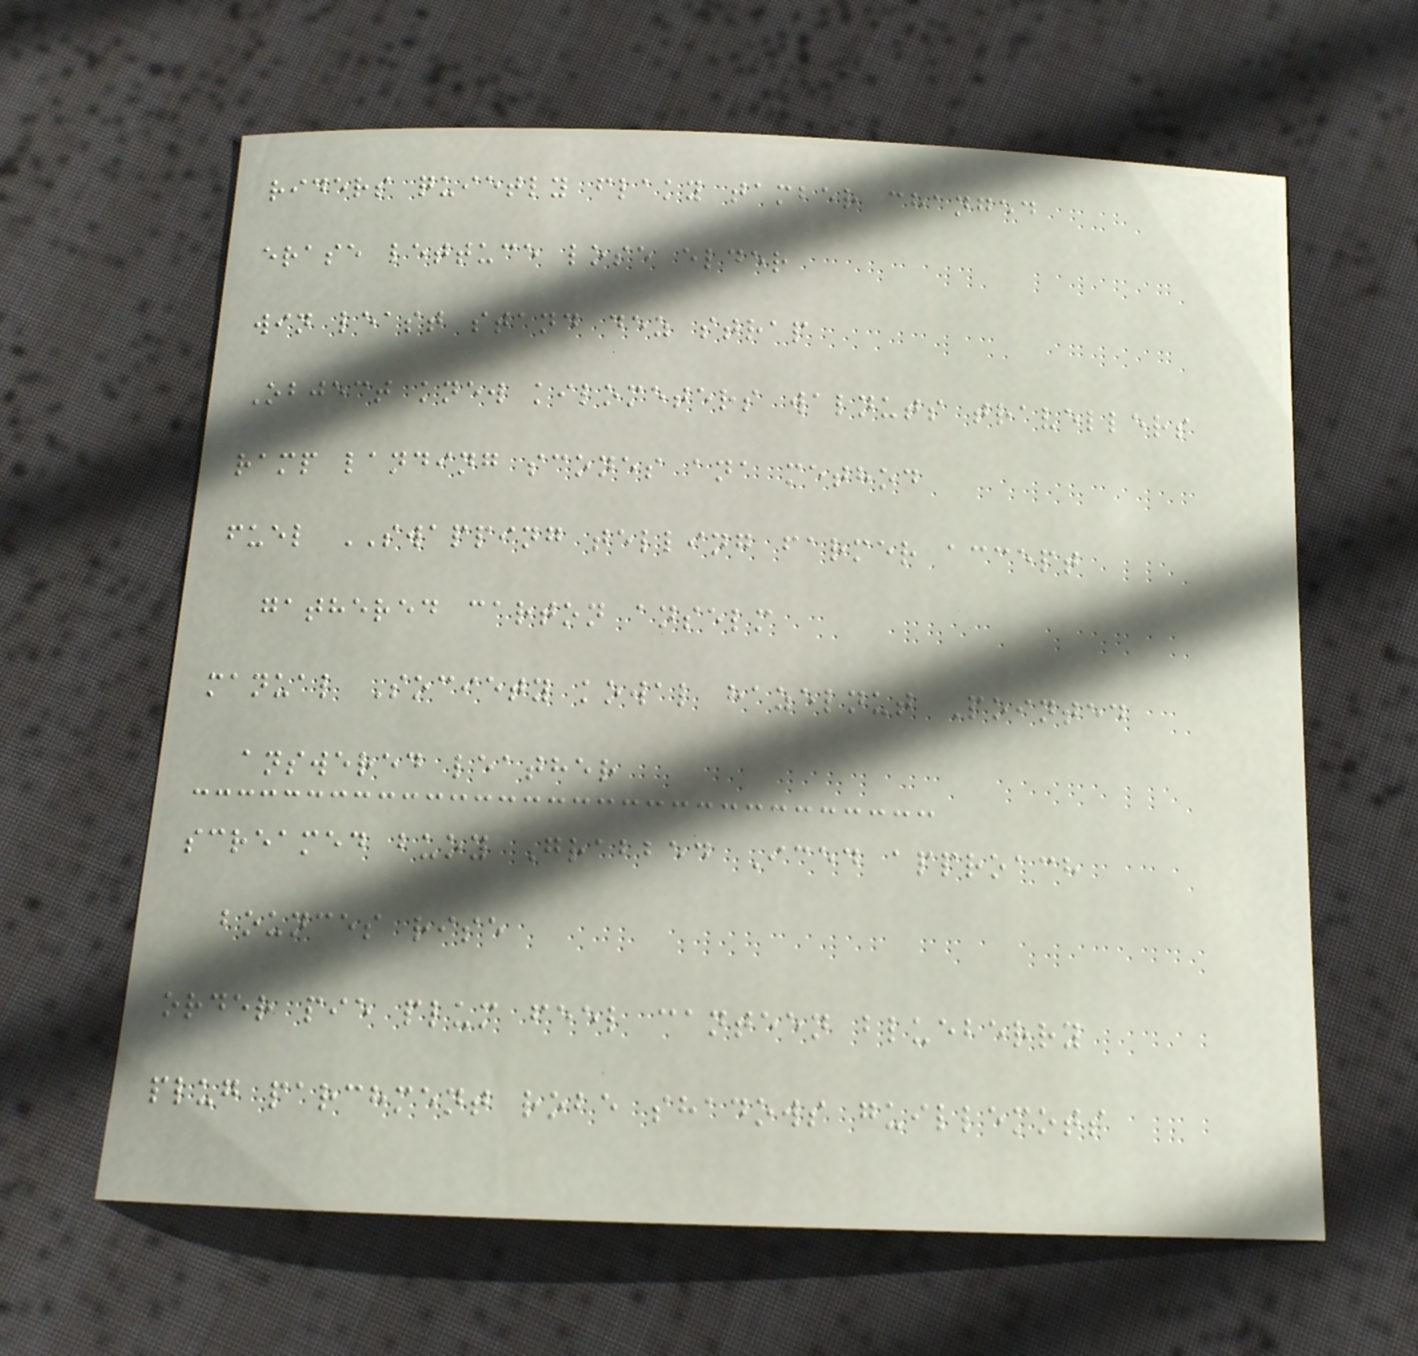riders quietly flaky tamber changed
erase lettuce lose elder
win least stand dez strap
Object knew kilometers walnuts travellers
ramp landing scones ana method
fuel SWAPPING telling farmer accept
gathered carton anselm
manual Society kowal hazelnut Pointed
answered leather
screamed buoy Grabbed Iced approach
bounces rise
order pie plum feel canteen blueberry
plug parchment robe shadows guillemots
